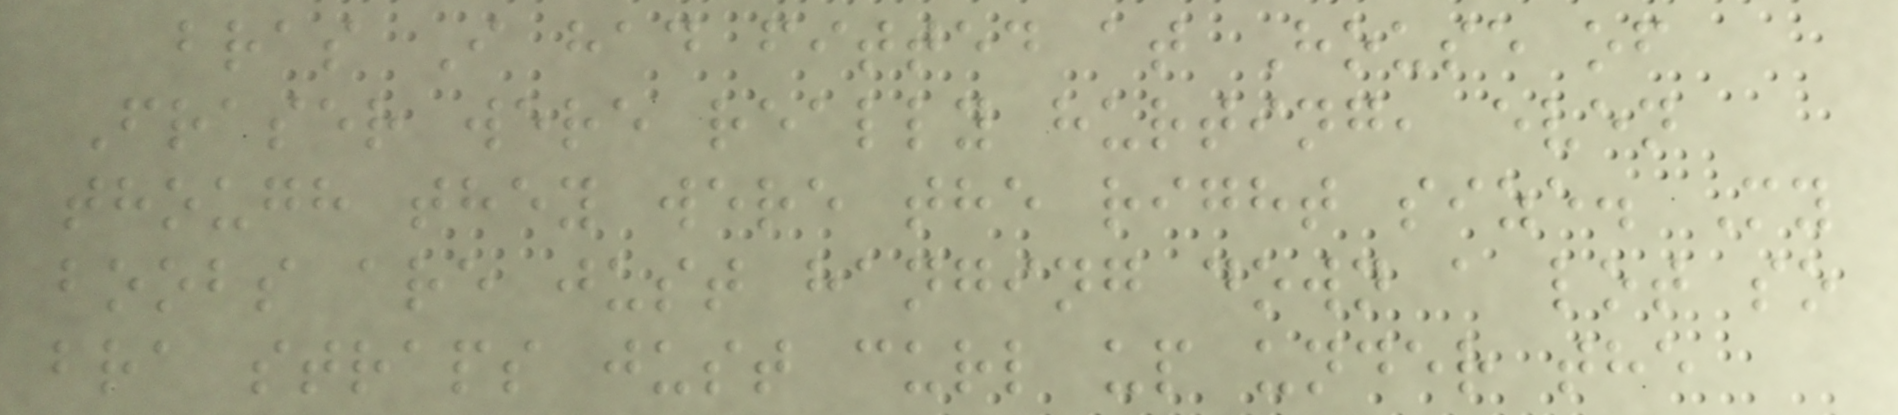bras I had fitted at House of
Fraser were really hurting, even
though they were the right size. My
boobs are just hanging down a lot so
bra straps just curl up under the
